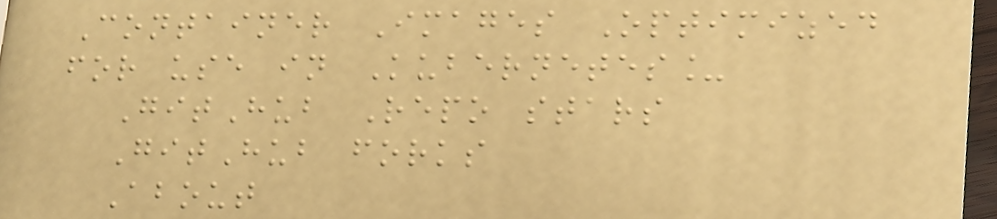Container Images Optimized
for use in Kubernetes_
GitHub Repo stars
GitHub forks
About
